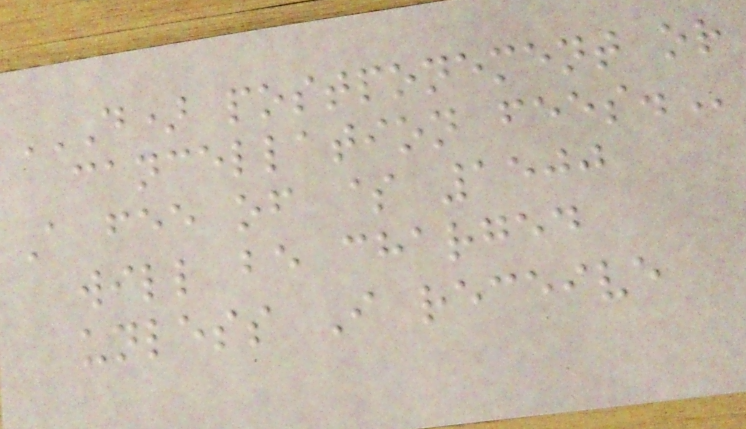D) POSTPONEMENT OR
CANCELLATION FEES.
A fee of $ 1500
will be charged
unless I receive
